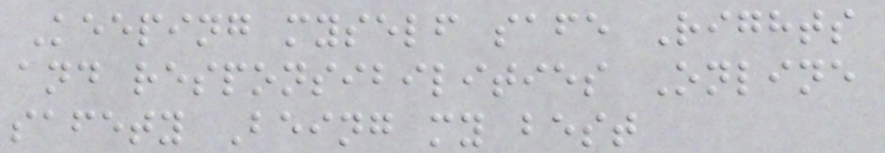Keeping myself safe Rights
and responsibilities Online
safety Being my best
